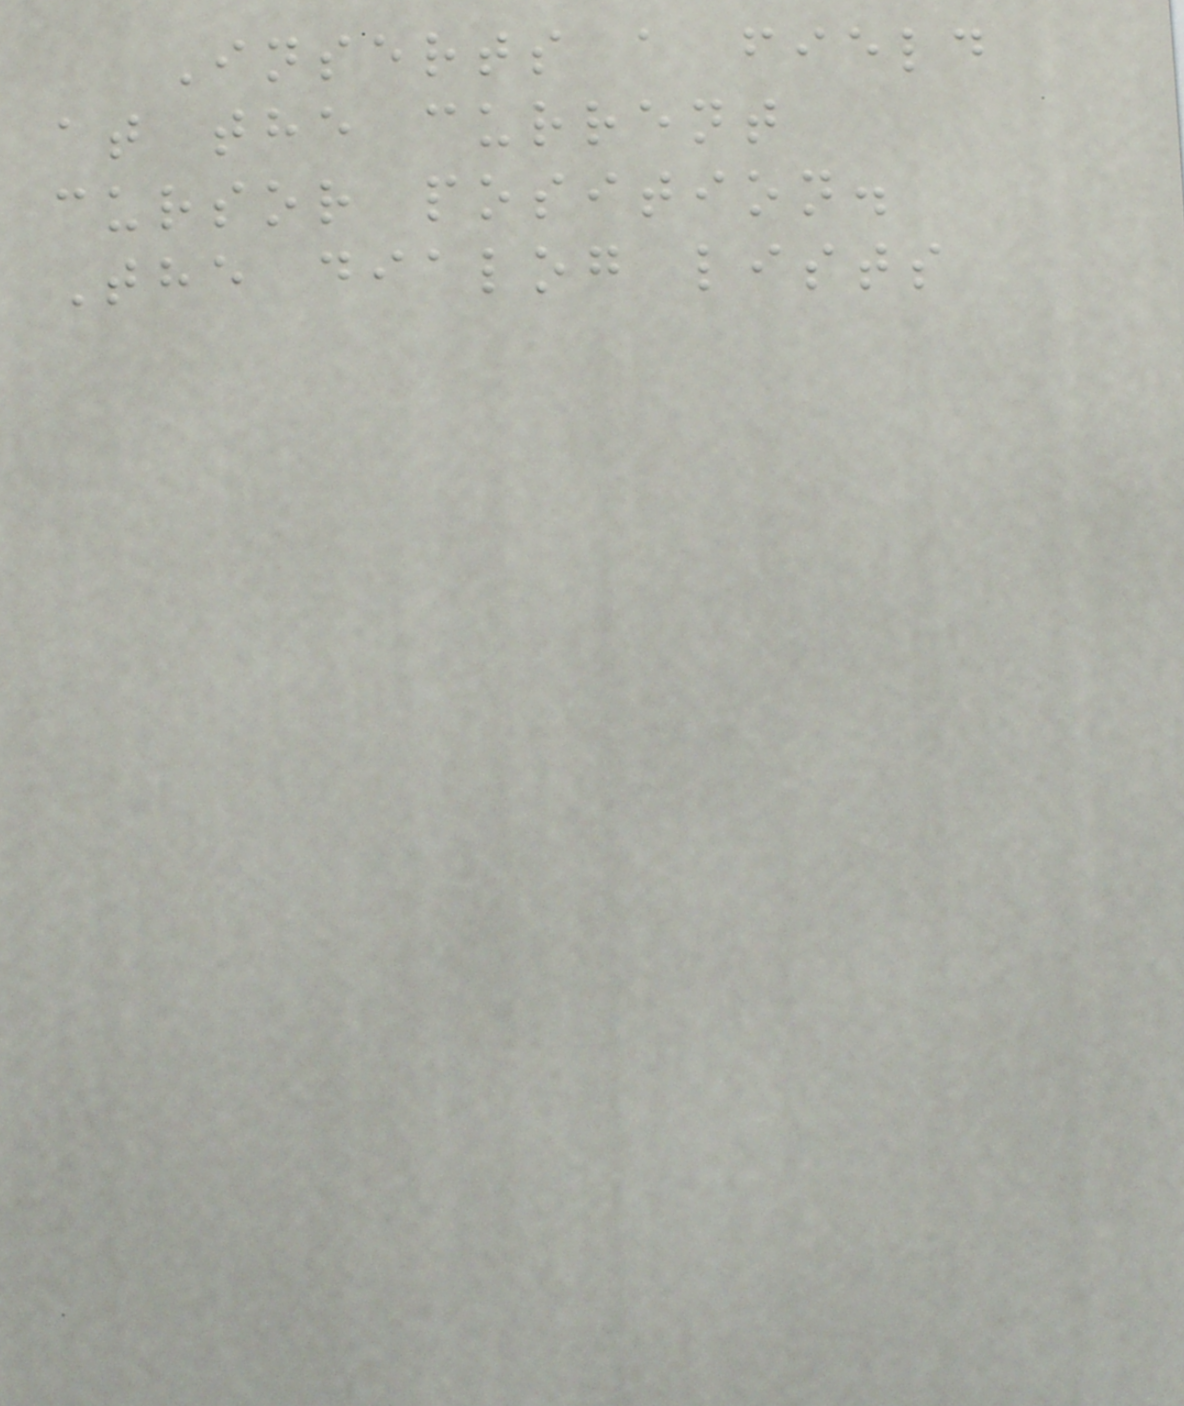Inserts a field
at the current
cursor position.
The dialog lists
